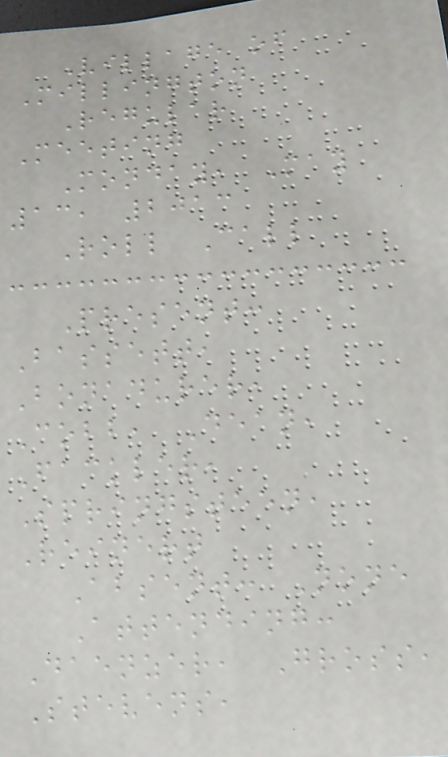Village of
Millington
Regular
Meeting
Monday, May
13, 2013
Roll Call
Present:
Bassett,
Bonadurer,
Cobb, Dean,
Fackler,
Springsteen,
Reinert
Absent: None
Attending:
Daenzer, Gross,
Stevens,
